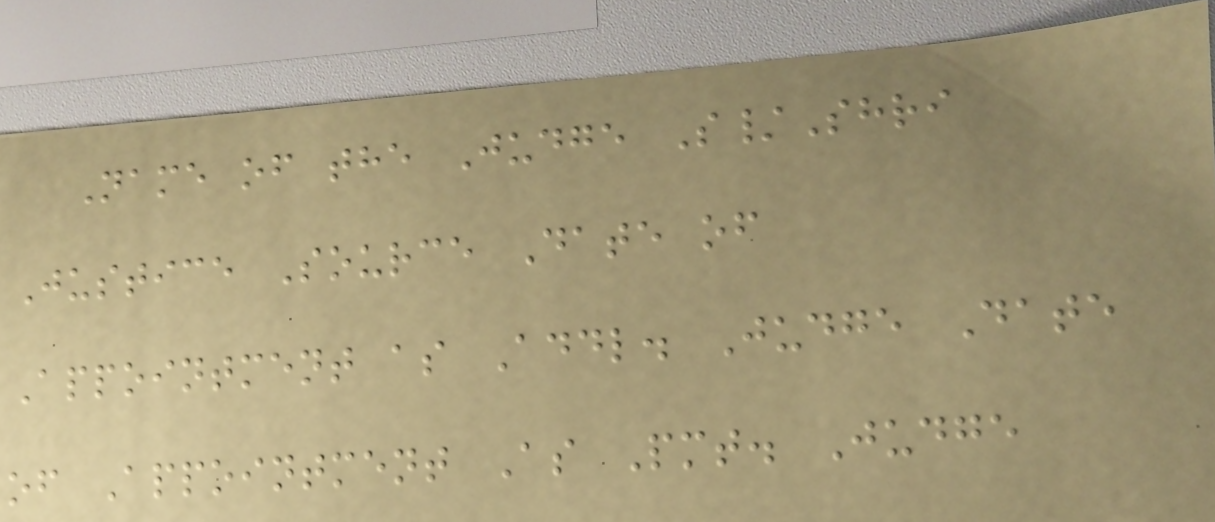Name of the Judge S/Shri
Justice Source Date of
Appointment as Addl. Judge Date
of Appointment As Pmt. Judge
